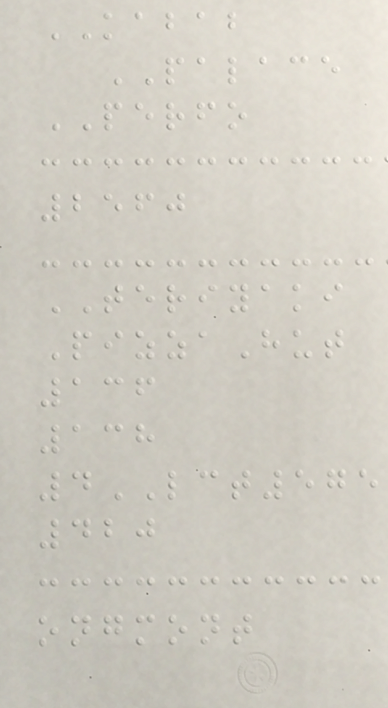KABAB
PALACE
PERFO
2560
TERIYAKI
PizzaHut
136
138
4LCT575
420
ongmont
